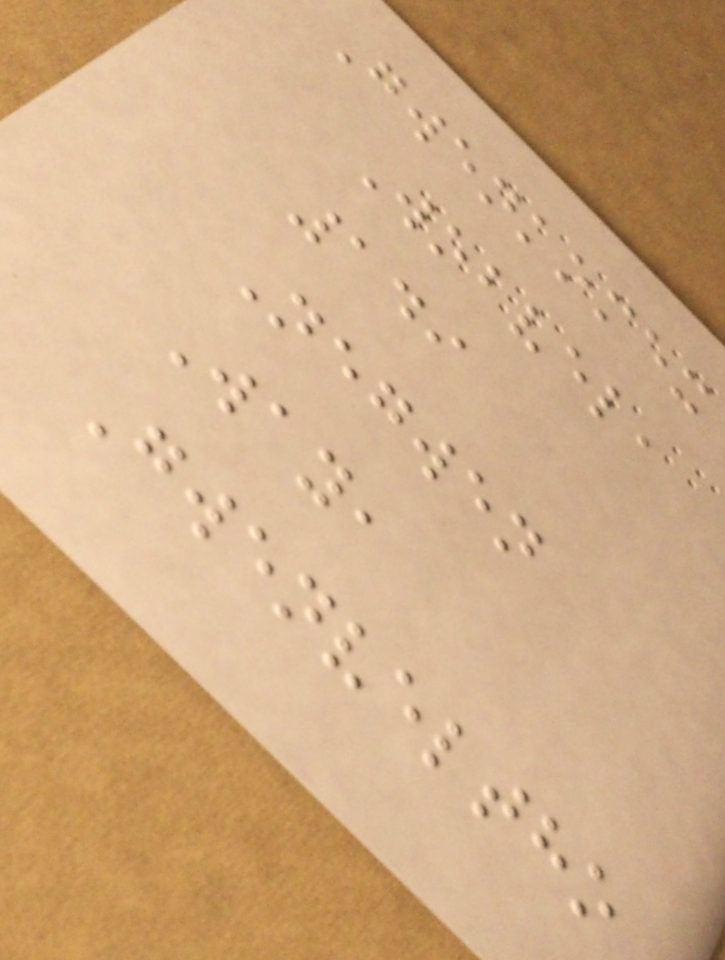Gwenkomex
Wobvel,
149
Negwen
Way,
Gwenveltho
